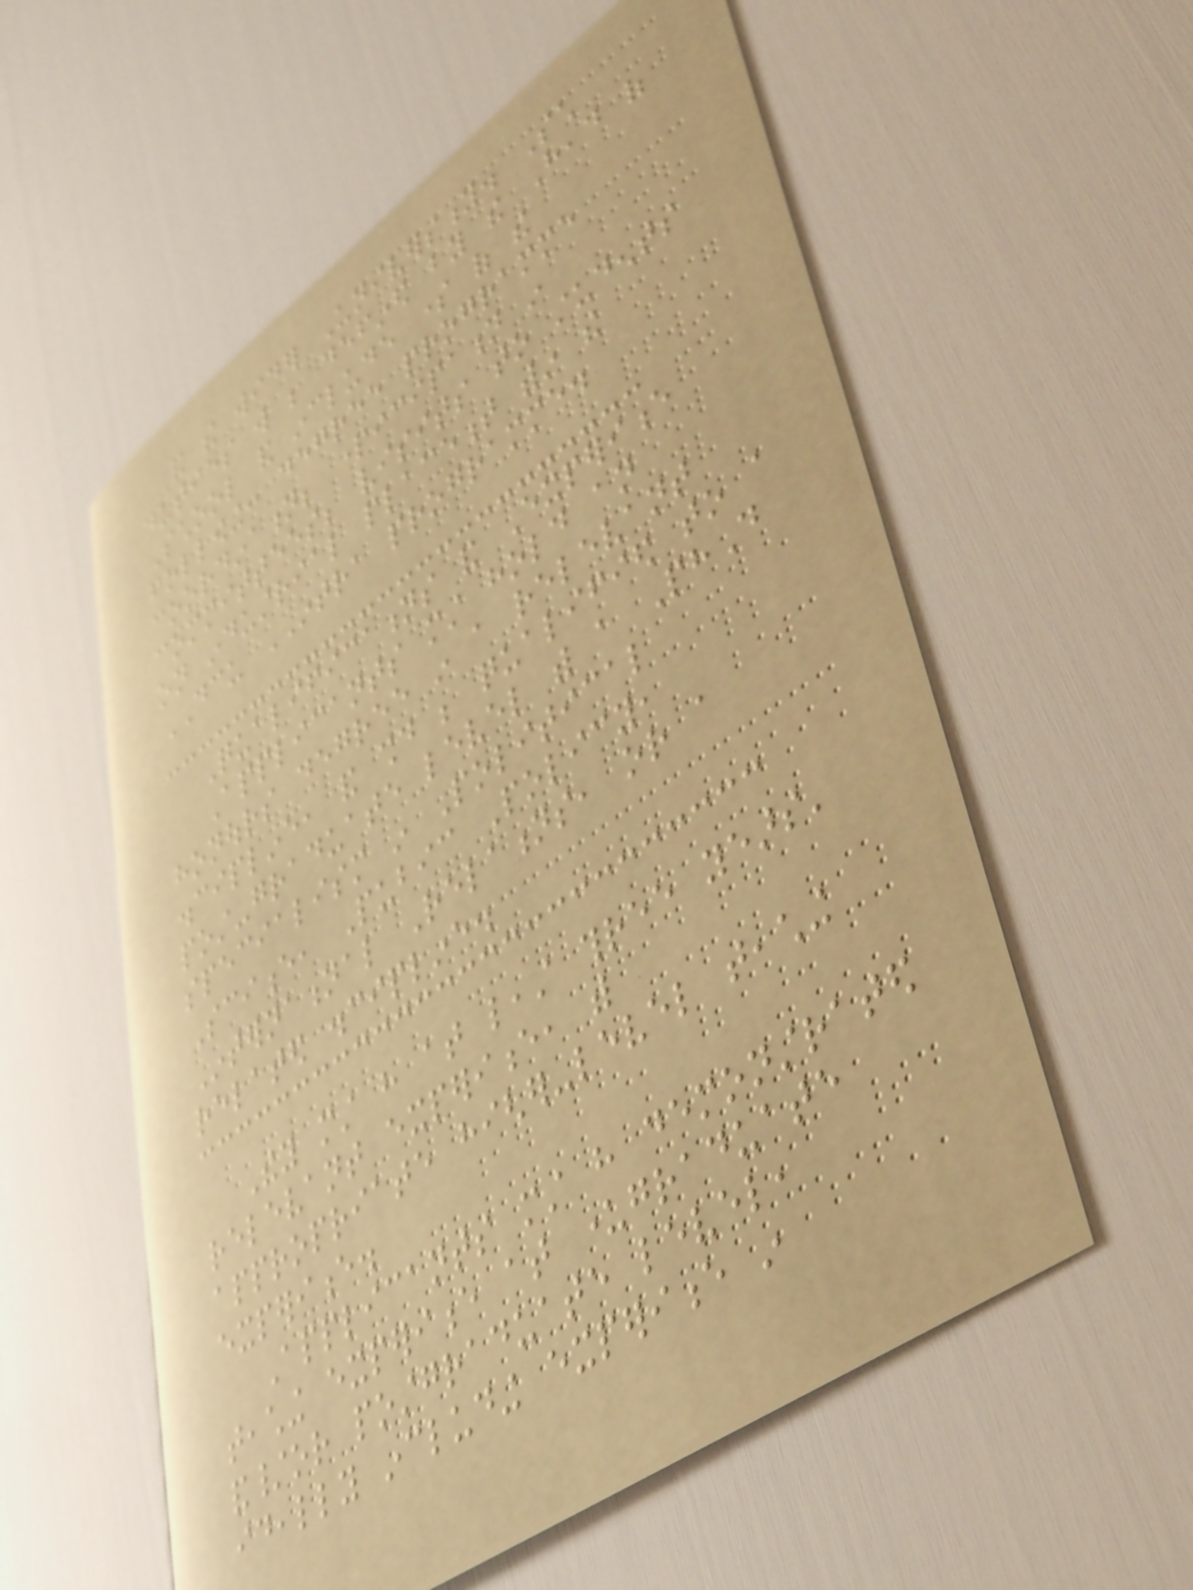and the wider University. Such
duties will be defined by the Head of
School and include some of the
following: degree programme
coordination; participation in
committees; visits to students
on industrial placement within the
DCU INTRA programme.
Qualifications and Experience
Applicants must hold an
honours degree in a relevant
discipline, and should be qualified to a
post-graduate level with a PhD
specialism in Political
Science, Pubic Policy,
International Relations, or a
related discipline.
They must have at least three years'
relevant experience, with
appropriate higher-level teaching
experience.
Applicants must have demonstrated
teaching experience at undergraduate
and/or postgraduate level,
ideally including experience in
